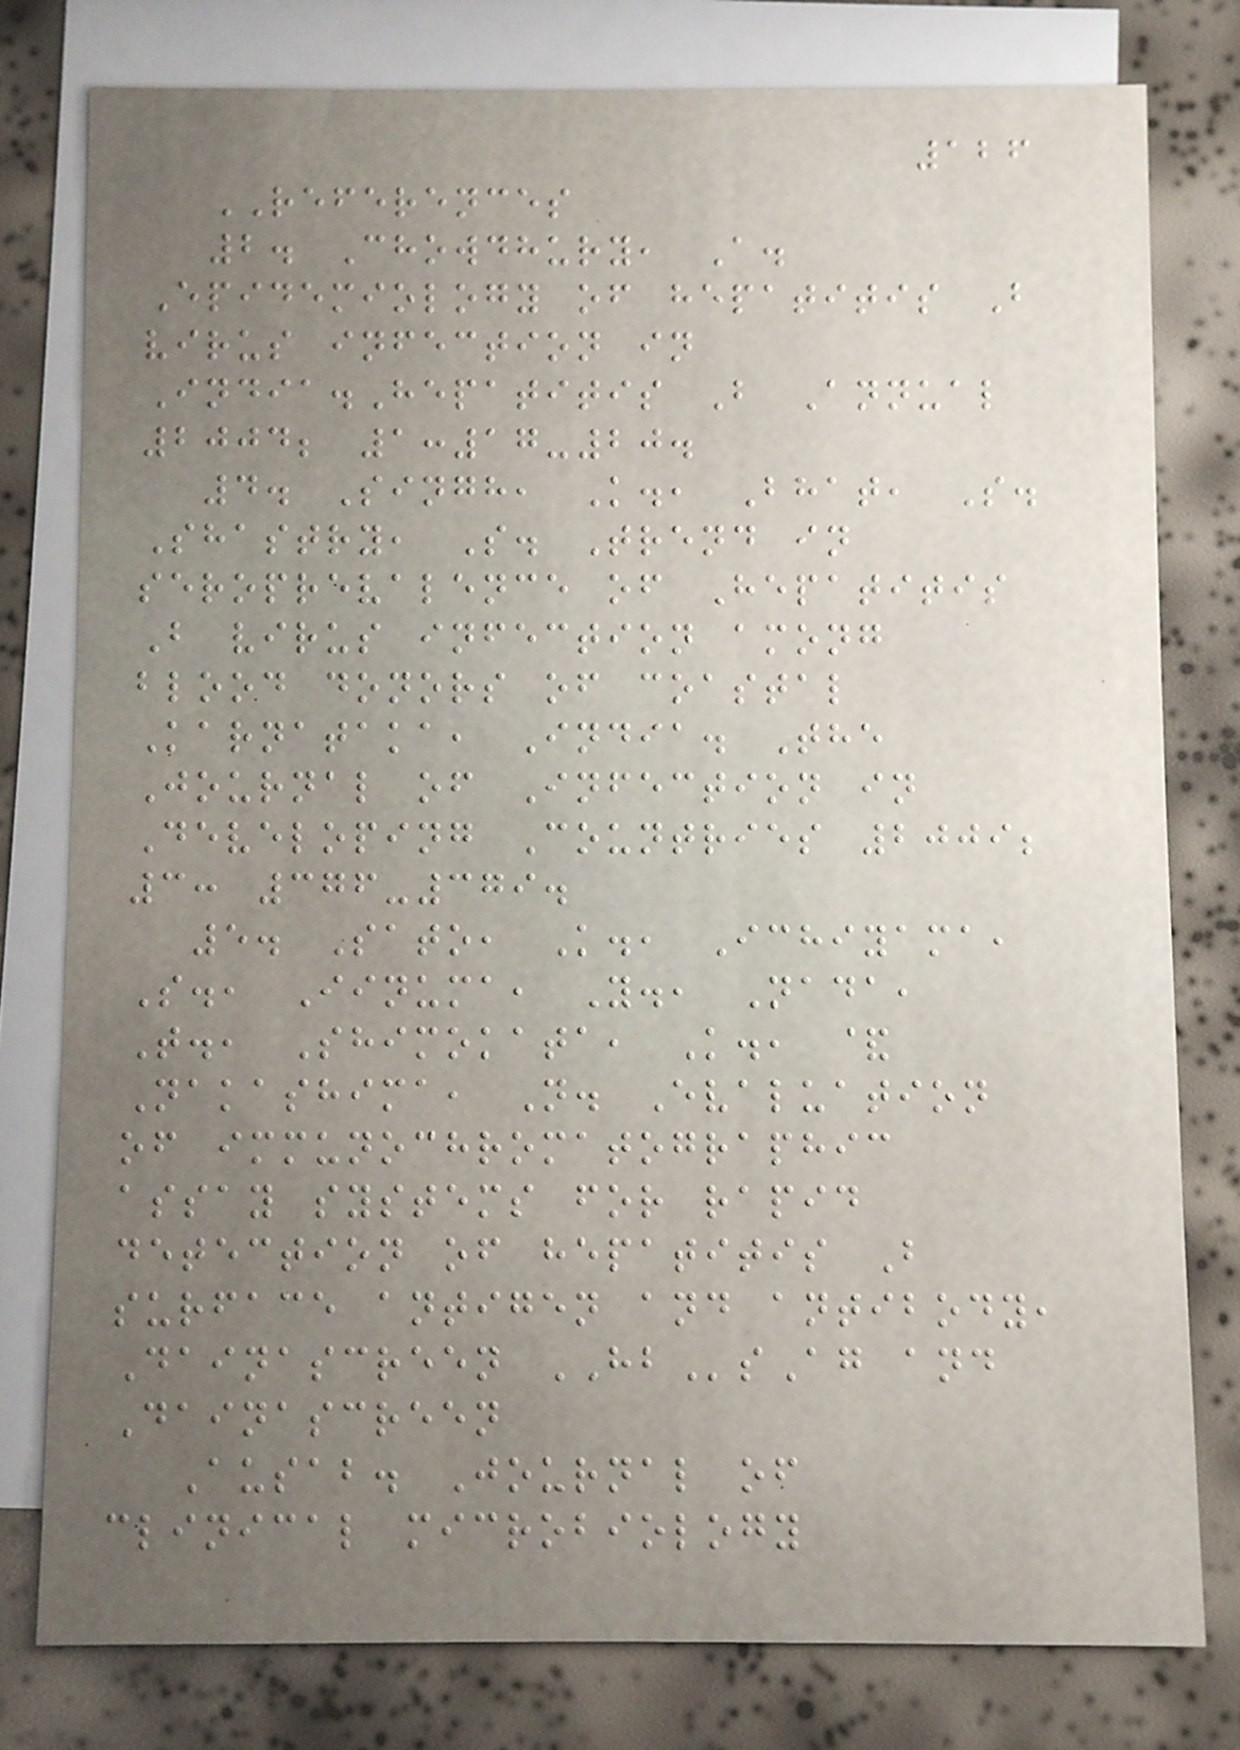126
REFERENCES
2. Chowdhury, A.
Epidemiology of hepatitis B
virus infection in
India.Hepatitis B Annual
2004; 1:17-20.
4. Singh, K., Bhat, S.
Shastry, S. Trend in
seroprevalence of Hepatitis
B virus infection among
blood donors of coastal
Karnataka, India. The
Journal of Infection in
Developing Countries 2009;
3: 376-379.
5. Sato, K., Ichiyama,
S., Iinuma, Y., Nada,
T., Shimokata, K., &
Nakashima, N. Evaluation
of immunochromatographic
assay systems for rapid
detection of hepatitis B
surface antigen and antibody,
Dainascreen HBsAg and
Dainascreen
Ausab. Journal of
clinical microbiology
